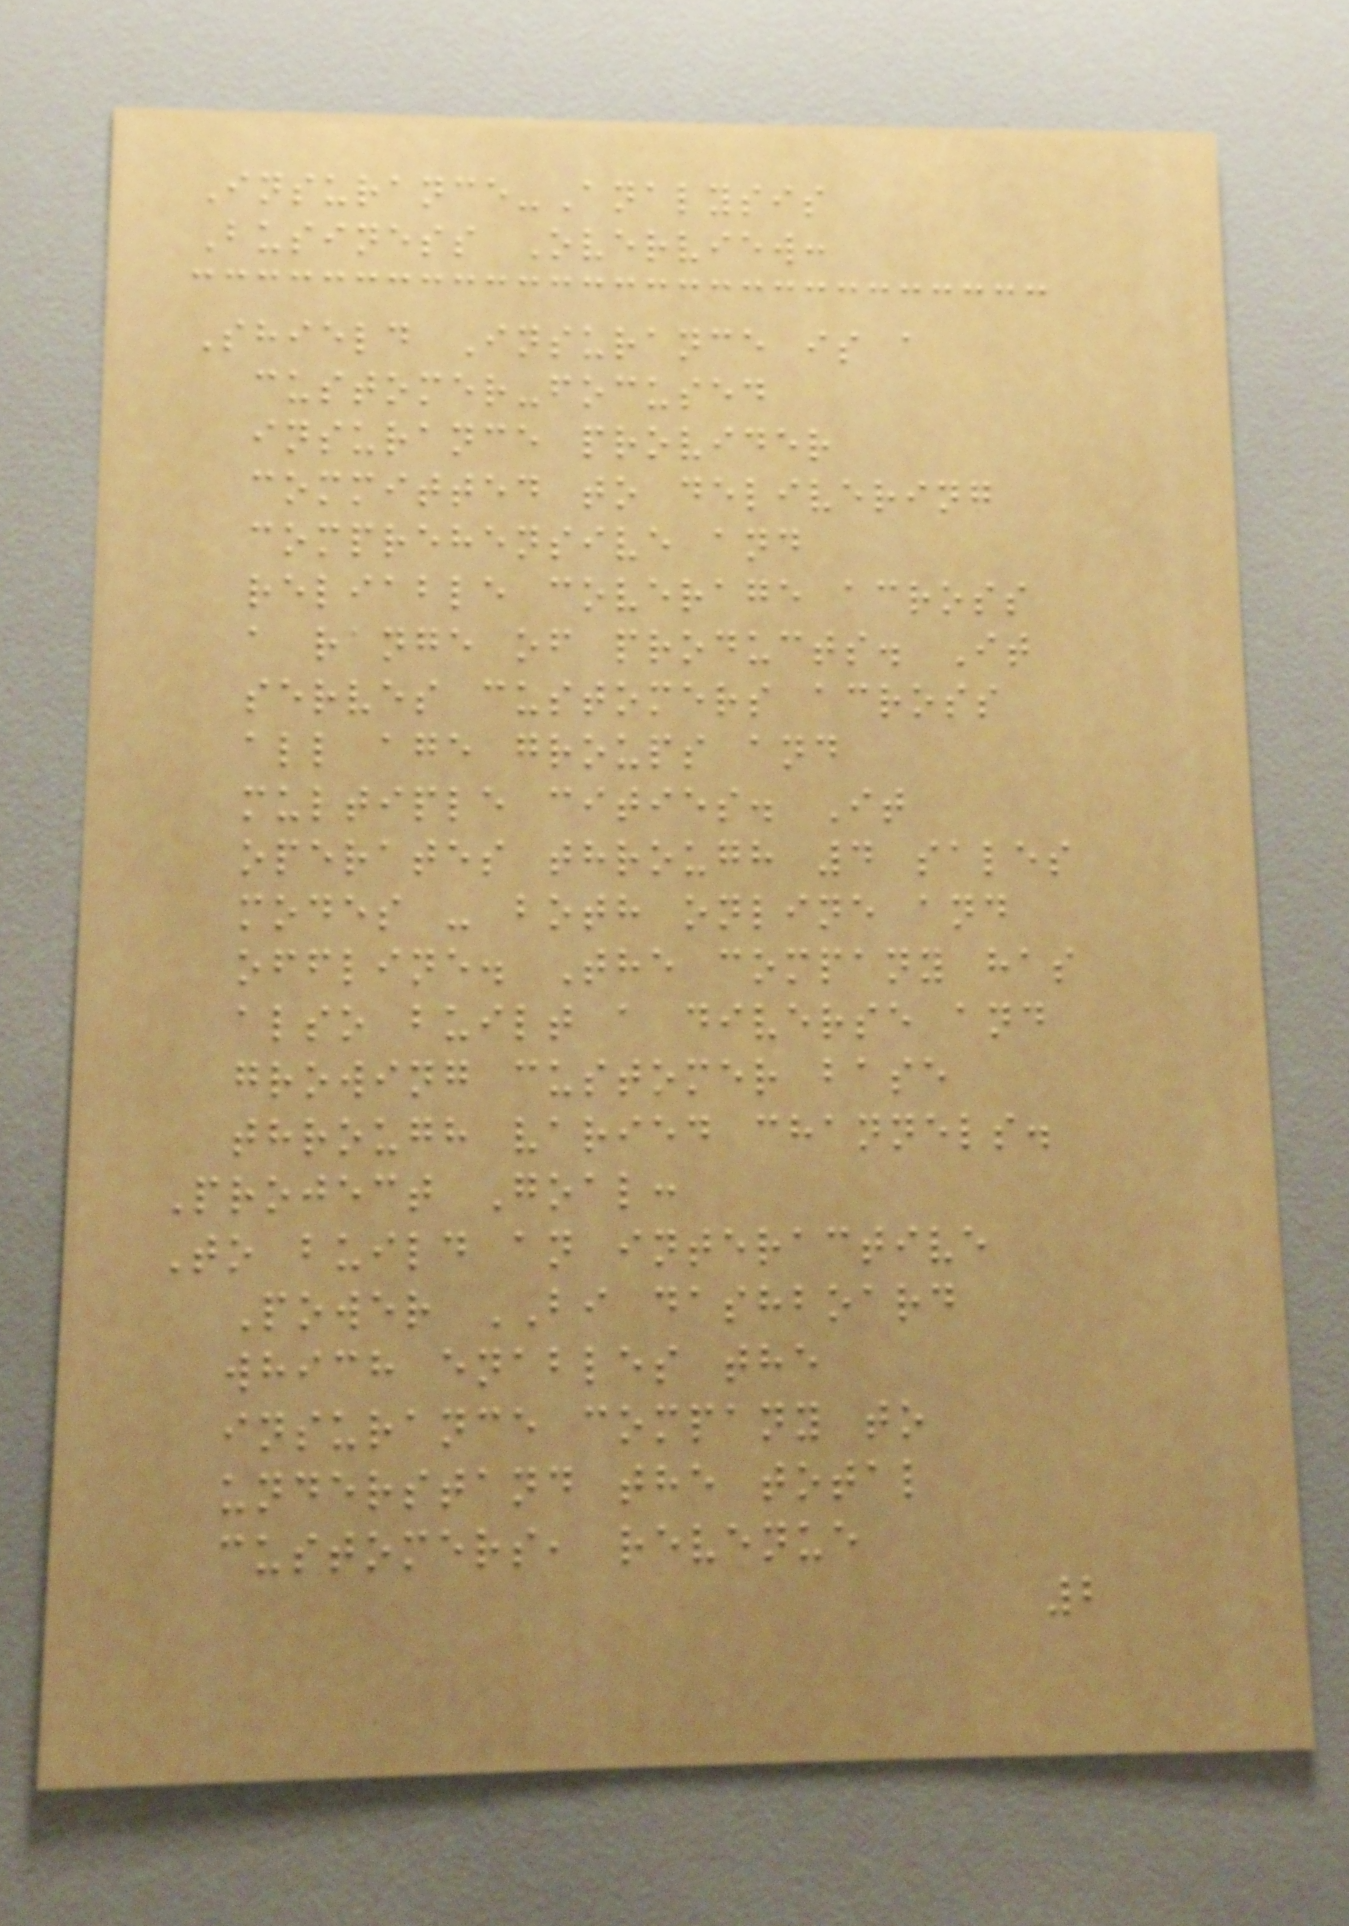Insurance-Analysis
Business Overview:
Shield Insurance is a
customer-focused
insurance provider
committed to delivering
comprehensive and
reliable coverage across
a range of products. It
serves customers across
all age groups and
multiple cities. It
operates through 4 sales
modes - both online and
offline. The company has
also built a diverse and
growing customer base
through varied channels.
Project Goal:
To build an interactive
Power BI dashboard
which enables the
insurance company to
understand the total
customers, revenue
2
